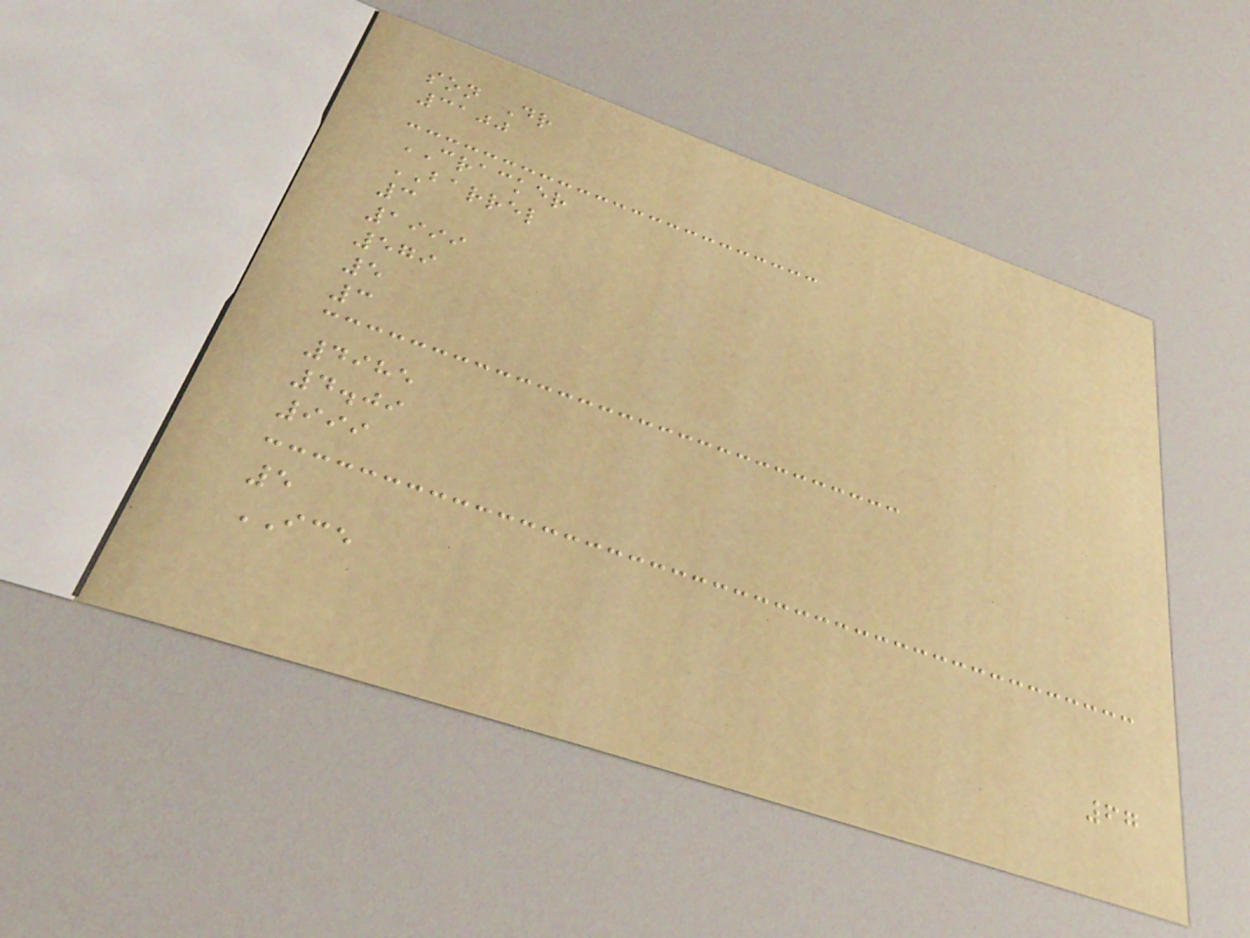son Dr
3100
CRACKER
BARREL
3
1999
579
5
3
4985
4.09
999
5
ICE
67
